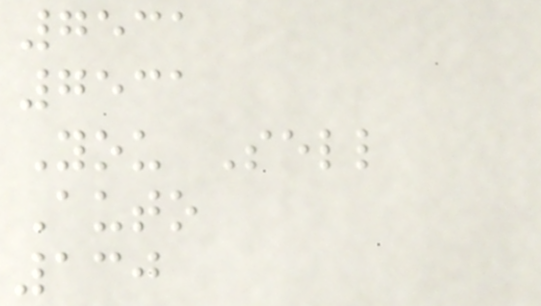7531
7531
You Sell
Auto
130
